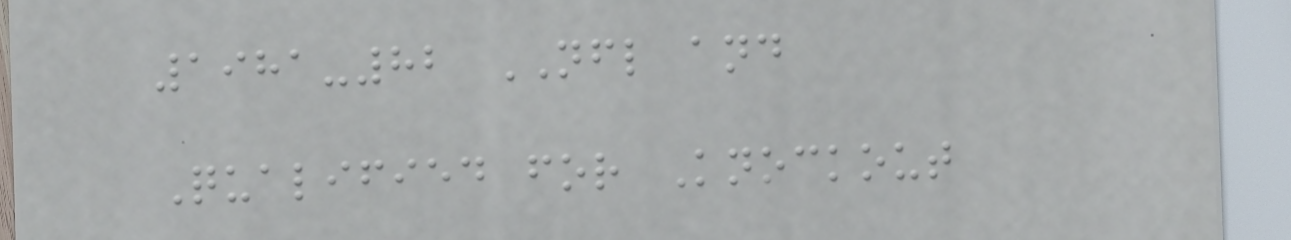1981-82 NFL and
Qualified for Knockout
